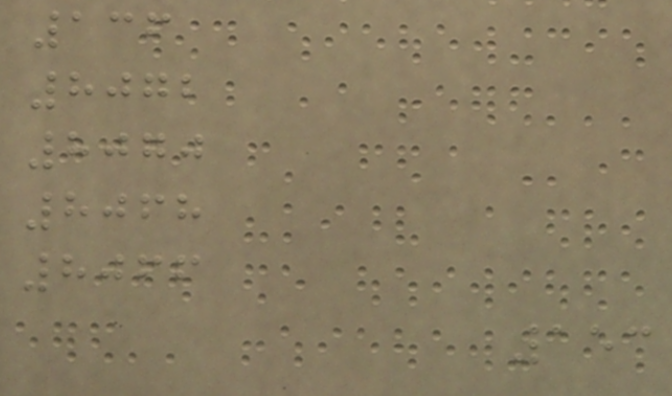136
8072
8070
8068
8066
153
